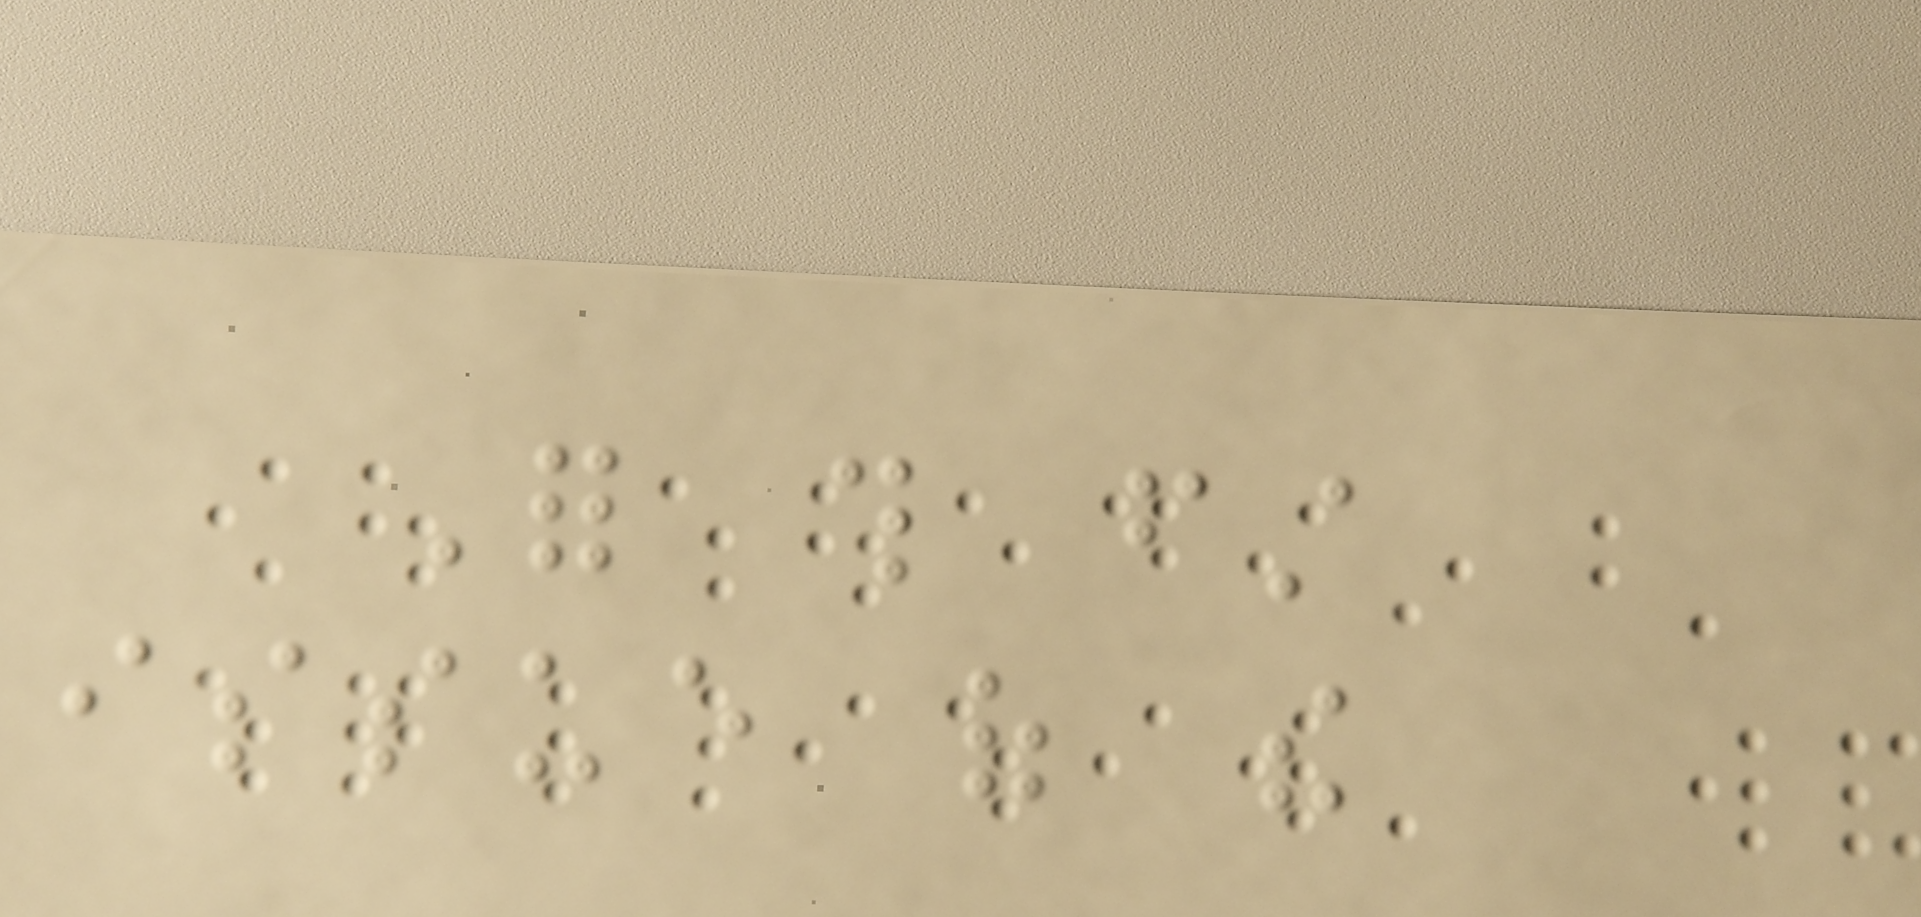For this first
issue of the
